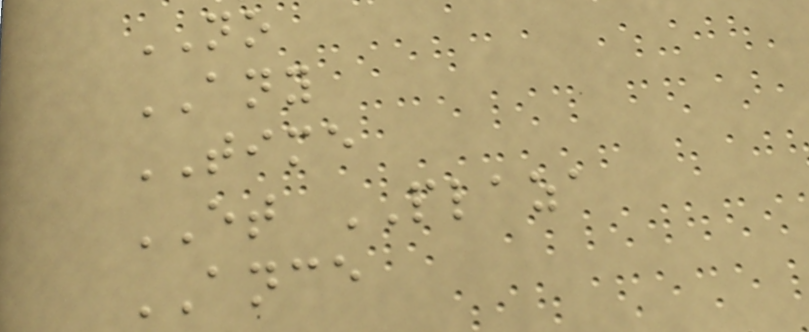NO
ANY
TIME
ET PLAZA
ANCE
